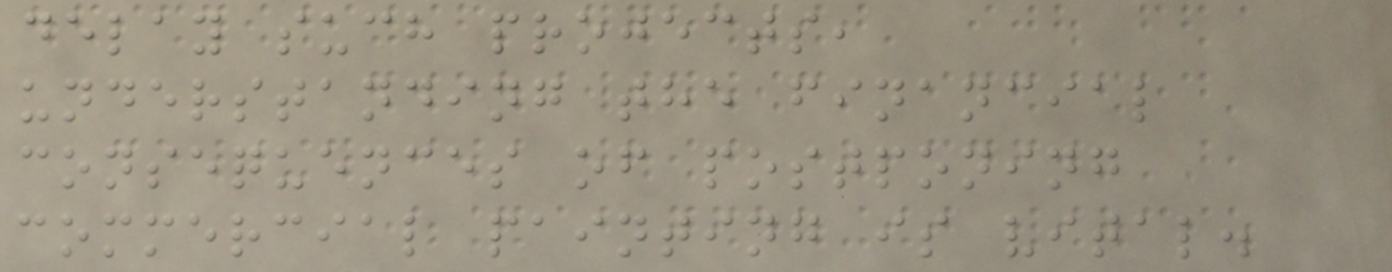delay such projects,
understanding the financial
consequences of postponing
commercial painting is vital.
